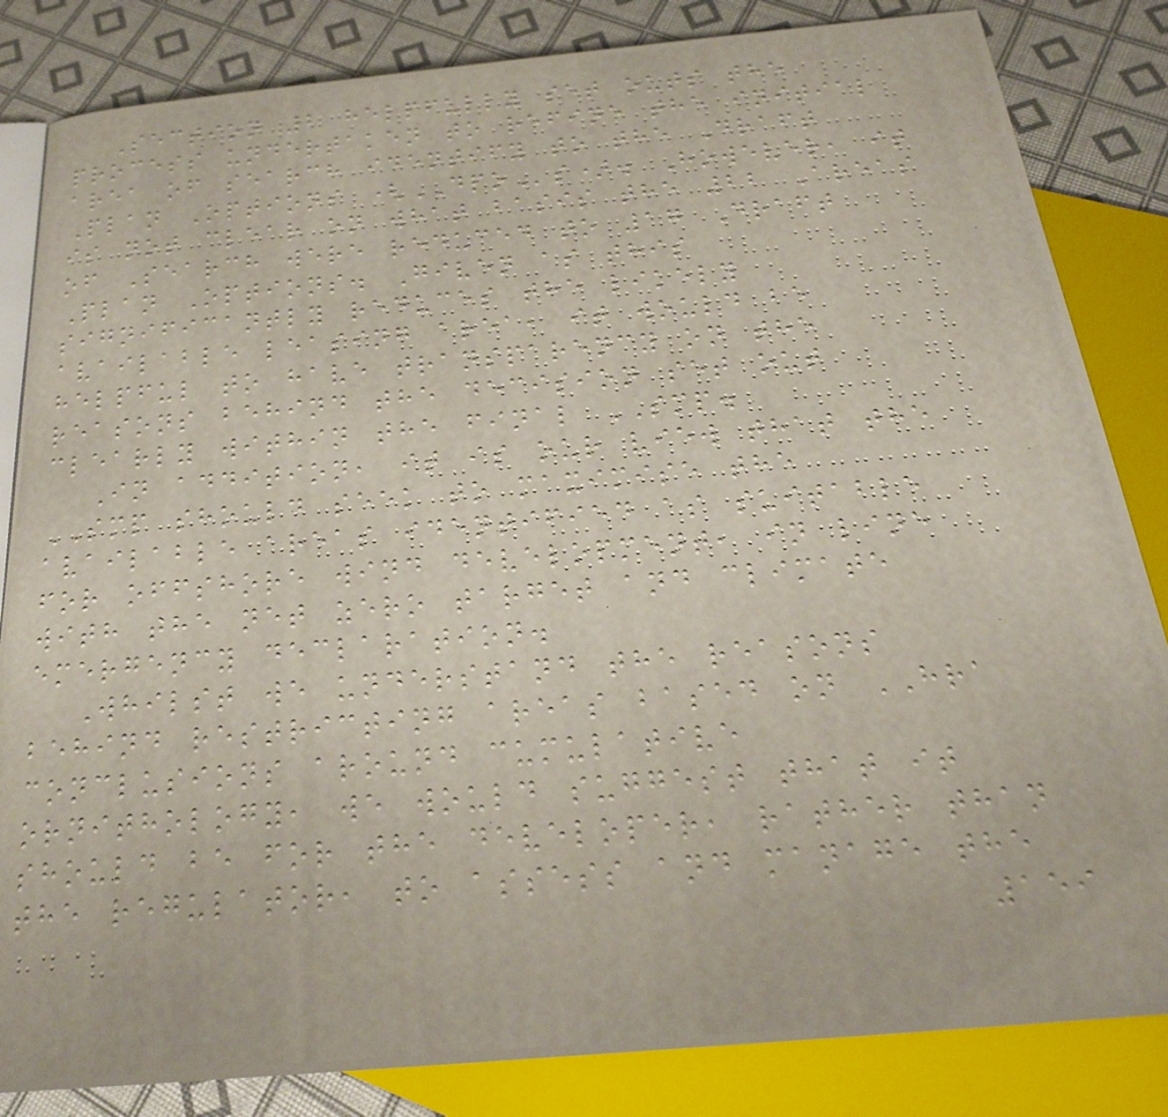Section 2 helpfully set outs the
process undertaken to refine the initial
area of search identify to the Draft
Plan Options (DPOs). However, it
is not clear on what basis the 22 Areas
of Search were reduced to 17 Draft
Plan Options. Given as this
significantly reduces the likely
available leasing area, it would be
helpful to have transparency on the
reasons behind the decision set out
clearly within the final SMP.
In addition, it is our view that the
SMP should seek to maximise the
available areas identified as suitable
for offshore wind development, in line
with the net zero target and climate
emergency declaration.
Whilst we understand the reasons
behind restricting areas based on HRA
conclusions around cumulative
ornithology, we would suggest that it
should be for the developer, rather than
the regulator, to assess and manage the
159
